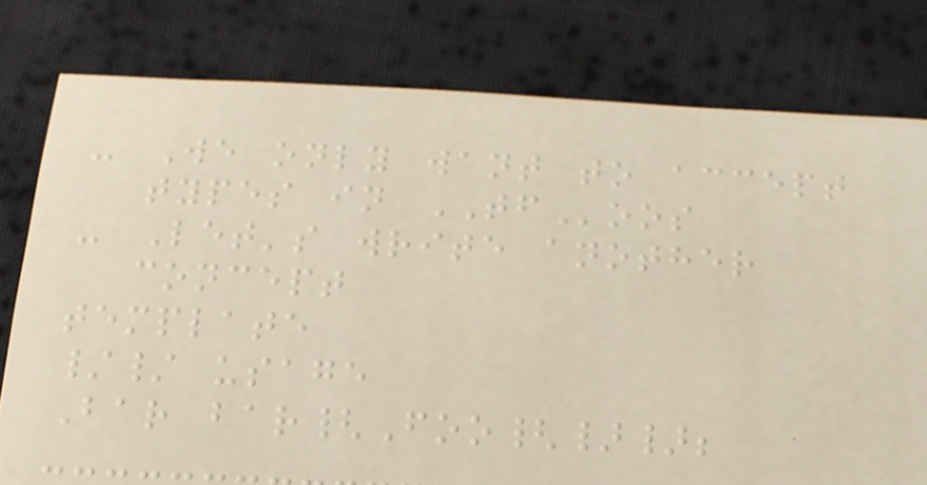- We only want to accept
types in TFoos
- Let's write another
concept
template
// usage
Bar bar{Foo{}};
